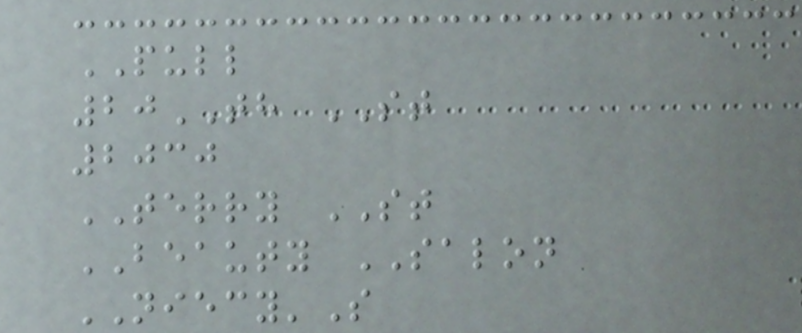PULL
20TH ST
2030
TERRY ST
BEAUTY SALON
NIECY'S
